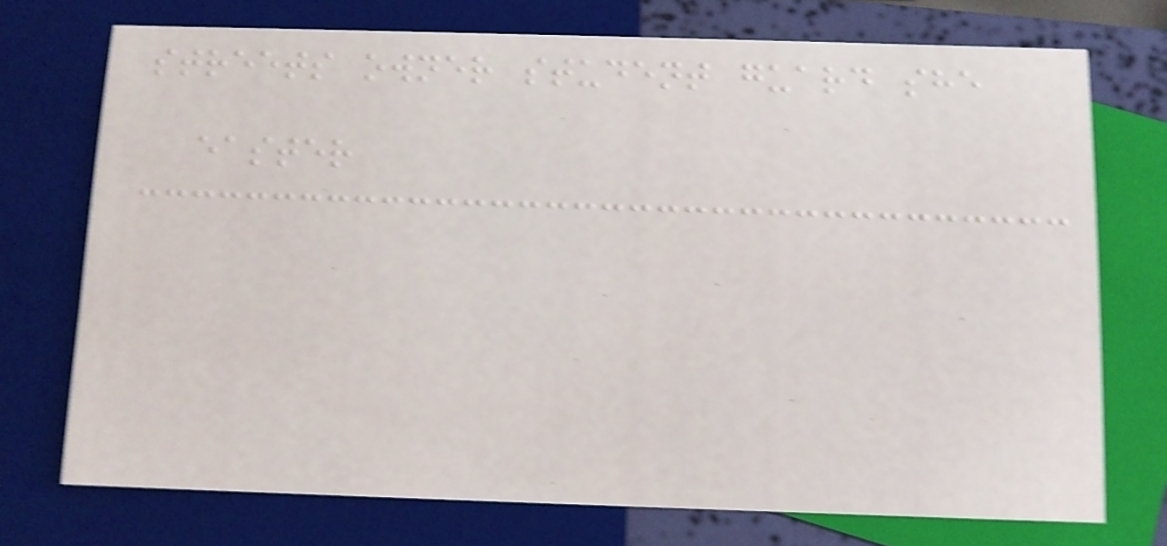streets owner student guard she
easter
